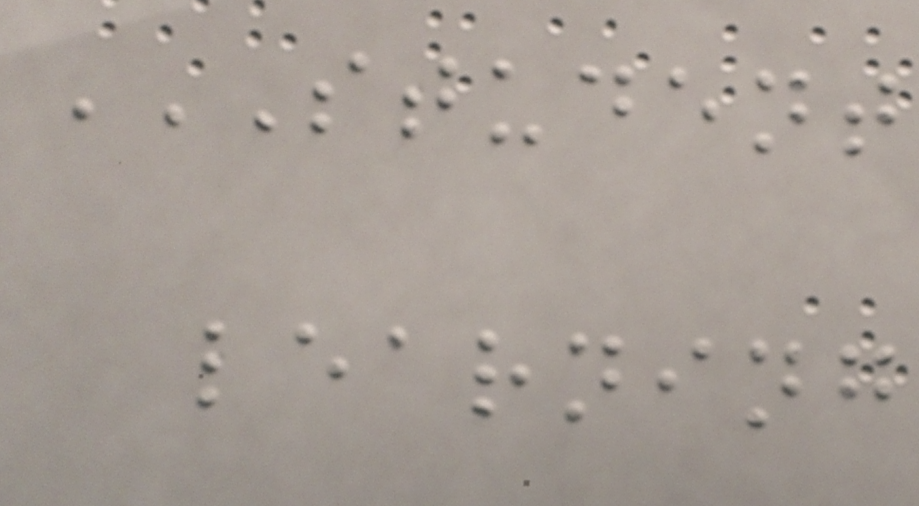STUDENT
LEARNING
